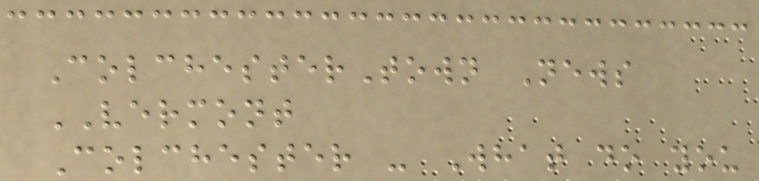ColchesterTown News
VERMONT
Colchester - What do you
